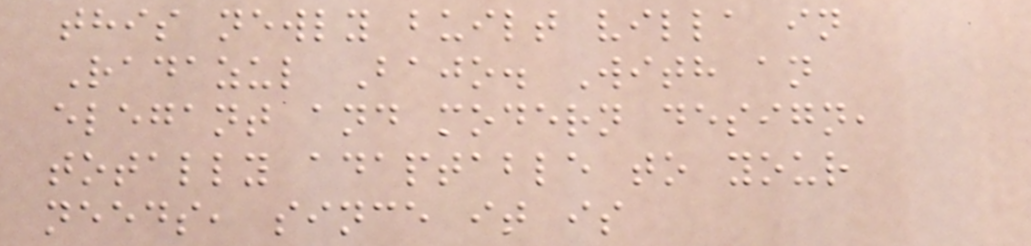this newly built villa in
Radazul Bajo. With an
elegant and modern design,
totally adaptable to your
needs, since it is
